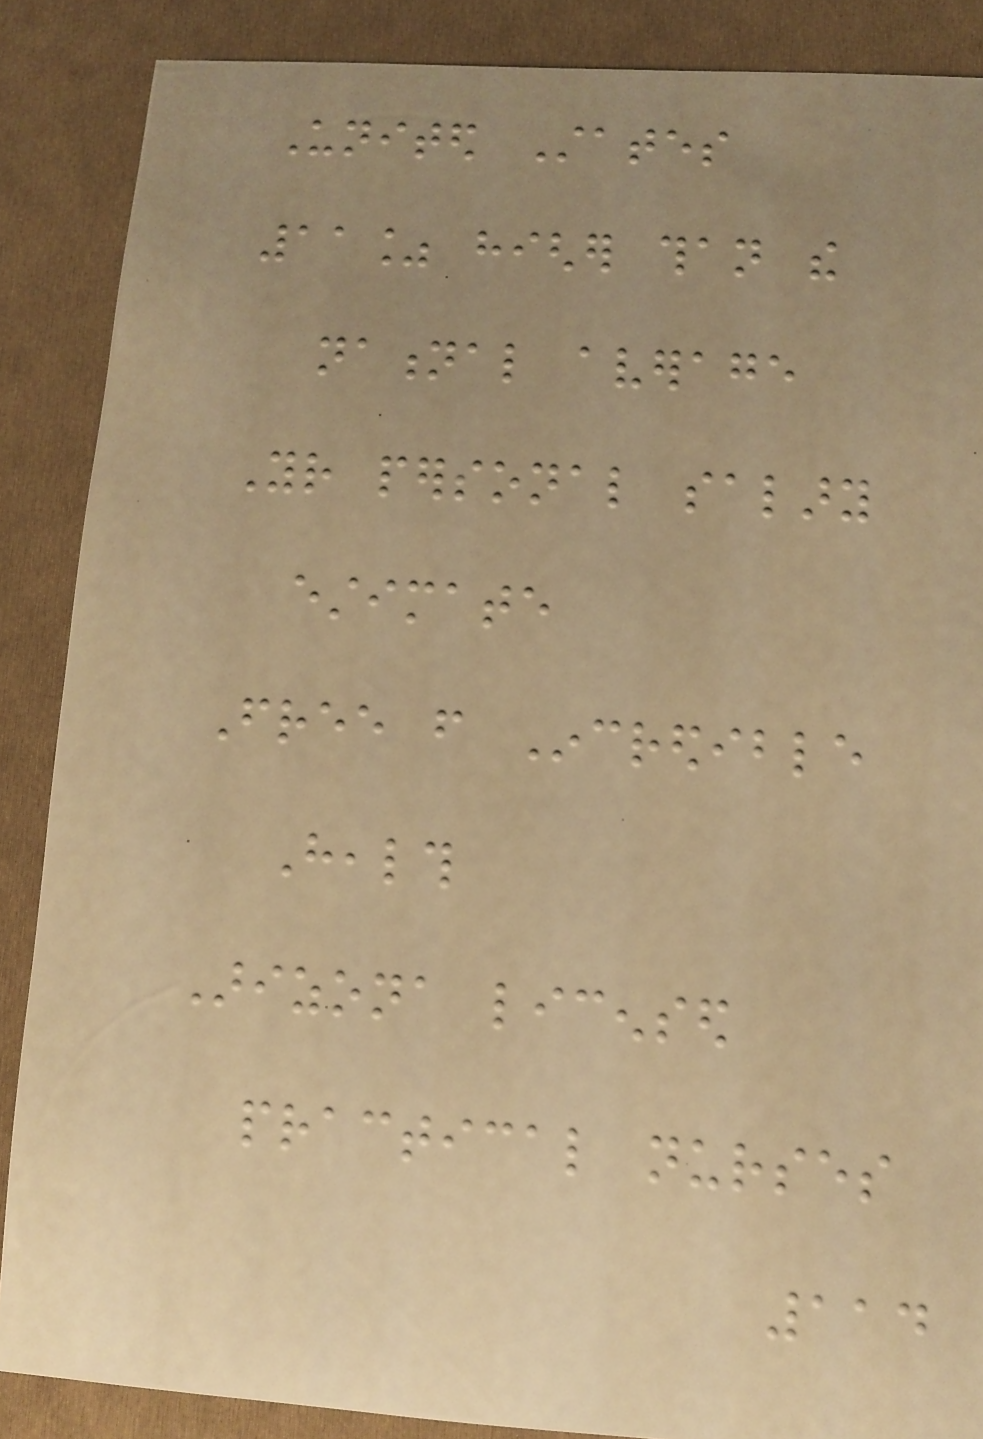United States
11% higher than the
national average
Your personal salary
estimate
Free from Incredible
Health
Arizona licensed
practical nurses
114
